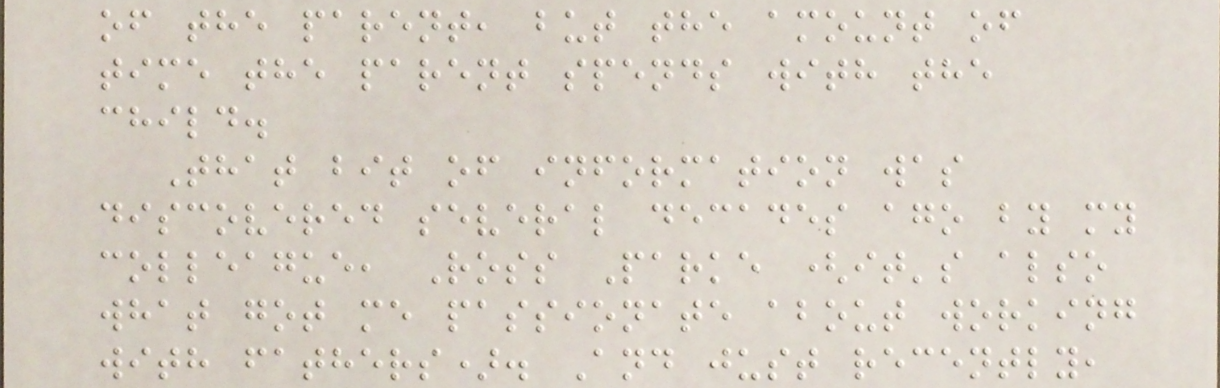of the parent, but the amount of
time the parent spends with the
child.
That bit of information was
discovered several decades ago by my
colleague, Ross Parke (it's also
what got me passionate about working
with fathers). And just recently,
